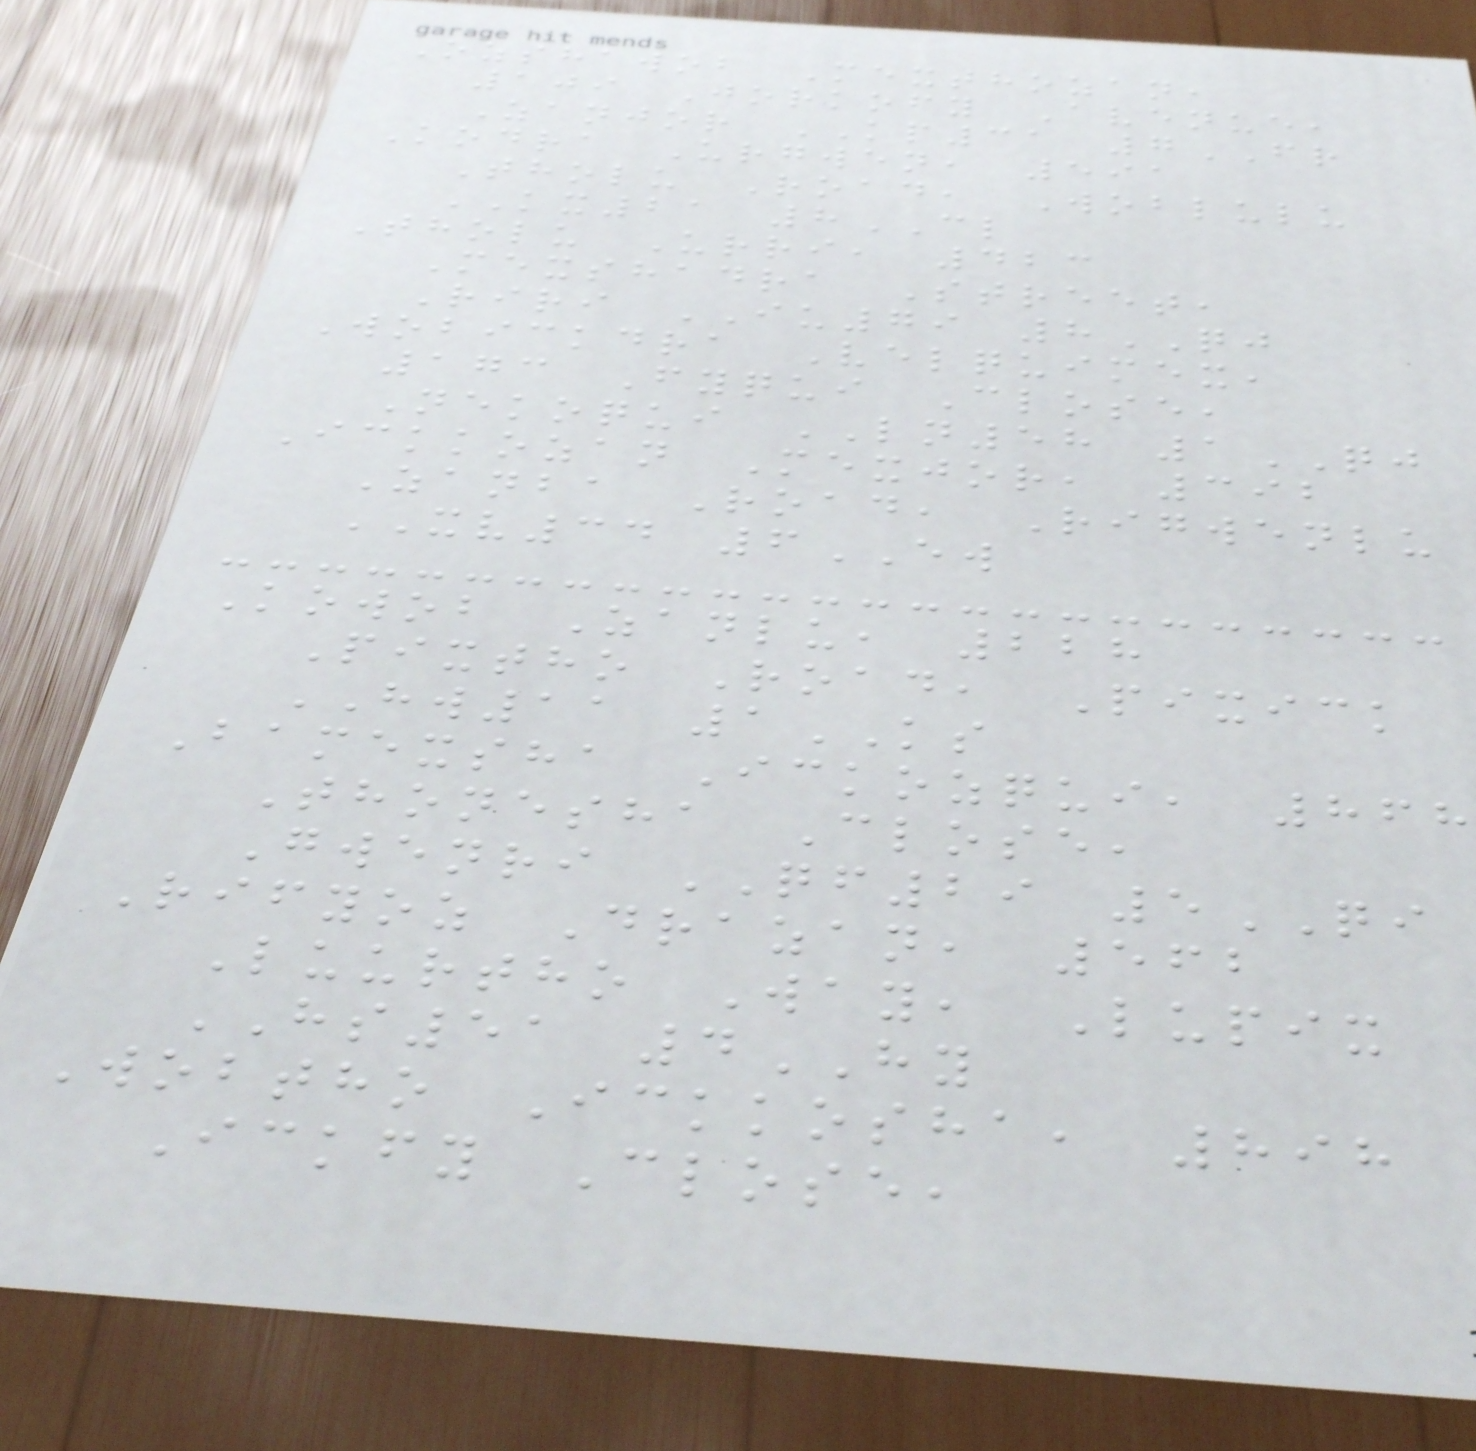Ozshawob Mexthozan,
109 Jorkofy Avenue,
Zanjor KP31 7FR
Kodra Urgwen, 591
Tholu Road, Woblulu
KX21 8CL
Tholu Urri, 423
Mexshadra Street,
Riri IU79 8QJ
Wobickdra Velquimex,
173 Fyqui Close,
Nekoqui LN58 1QJ
Ickkozan Mexjor, 392
Zanba Road, Rigwenlu
XV34 6EW
Kowob Zanlu, 228
Pixtho Road, Pixick
HW11 1KS
Bamexsha Ickozqui, 868
Thonesha Close,
Gwenri QF29 5QI
Rifyoz Drazan, 562
Luurtho Way, Lupix
HS51 4HY
Wobtho Ickkosha, 898
Ickfy Close,
